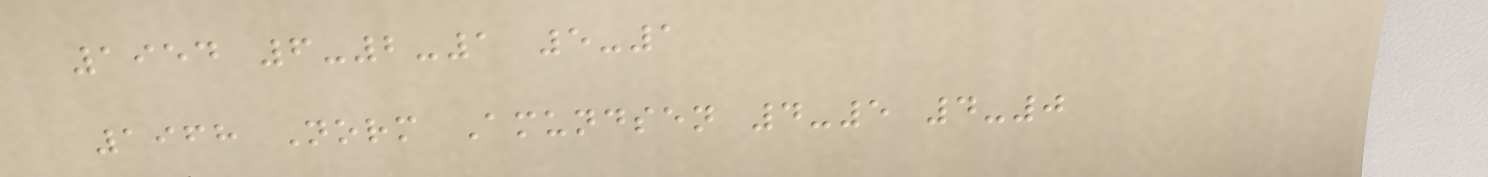1954 6-2-1 5-1
1968 Norm Amundsen 4-5 4-0
